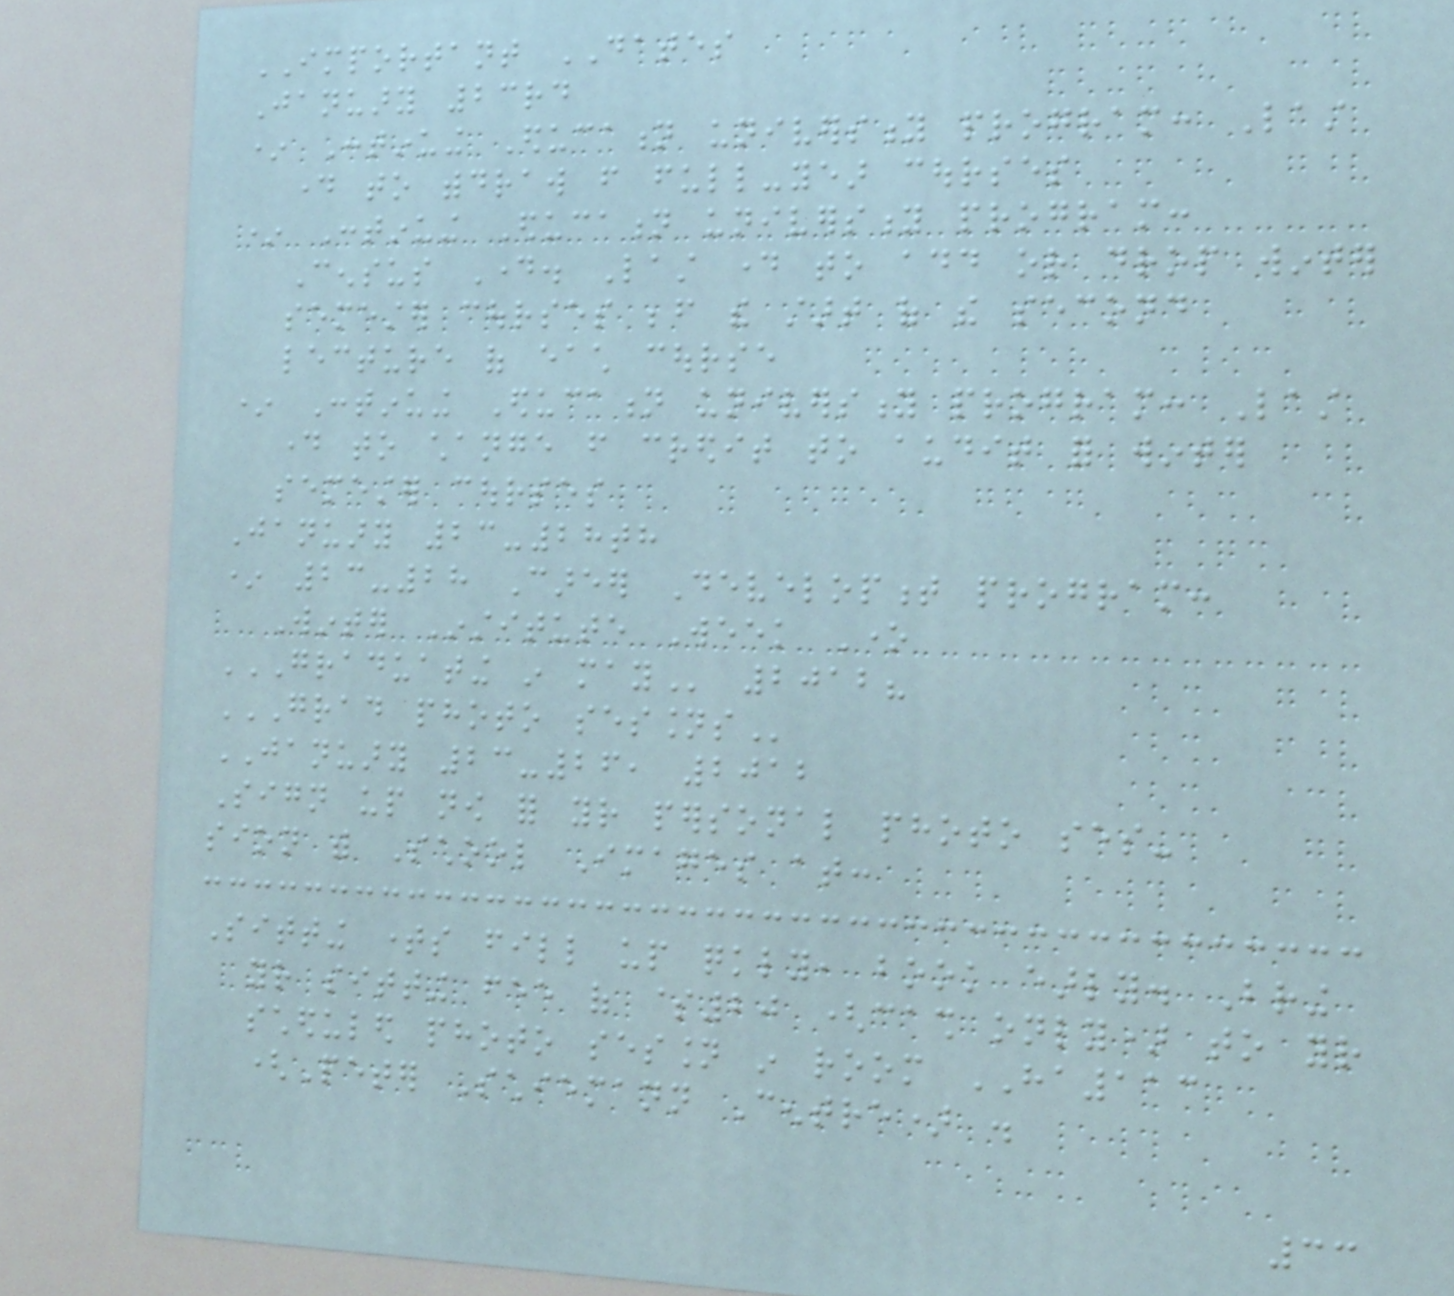IMPORTANT DATES
January 23rd
* Continuing Education university program: Last
day to withdraw from full-year courses
* Continuing Education university program:
Census Day. Last day to add or drop winter
semester courses before the start of the second
lecture of each course
* Continuing Education university program: Last
day to change from credit to audit for winter
semester courses
January 23-28th
* 23-28 Career Development program:
Winter Institute Week One
GRADUATING IN MAY 2012?
GRAD PHOTO SESSIONS
JANUARY 23-26, 2012
Sign up now for your personal photo ses-
sion with School Images at:
Sitting times fill up quickly, book early. Bring
your sitting fee of $20 (cash only) to your
scheduled photo session in room HA113
(Peter Schiemann Centre) .
33
